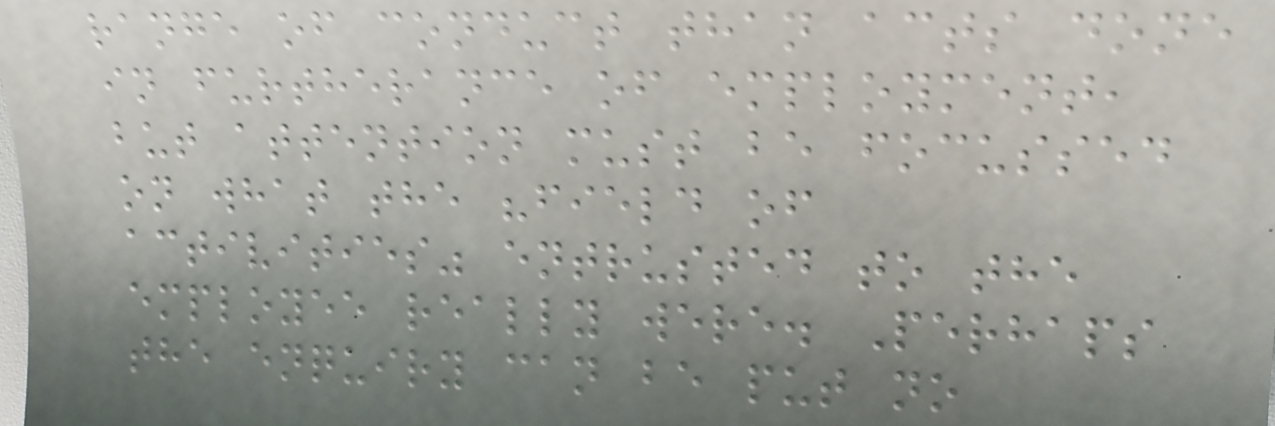range of conduct than acts done
in furtherance of employment,
but attention must be focussed
on what the "field of
activities" entrusted to the
employee really were. Perhaps
the enquiry can be put no
